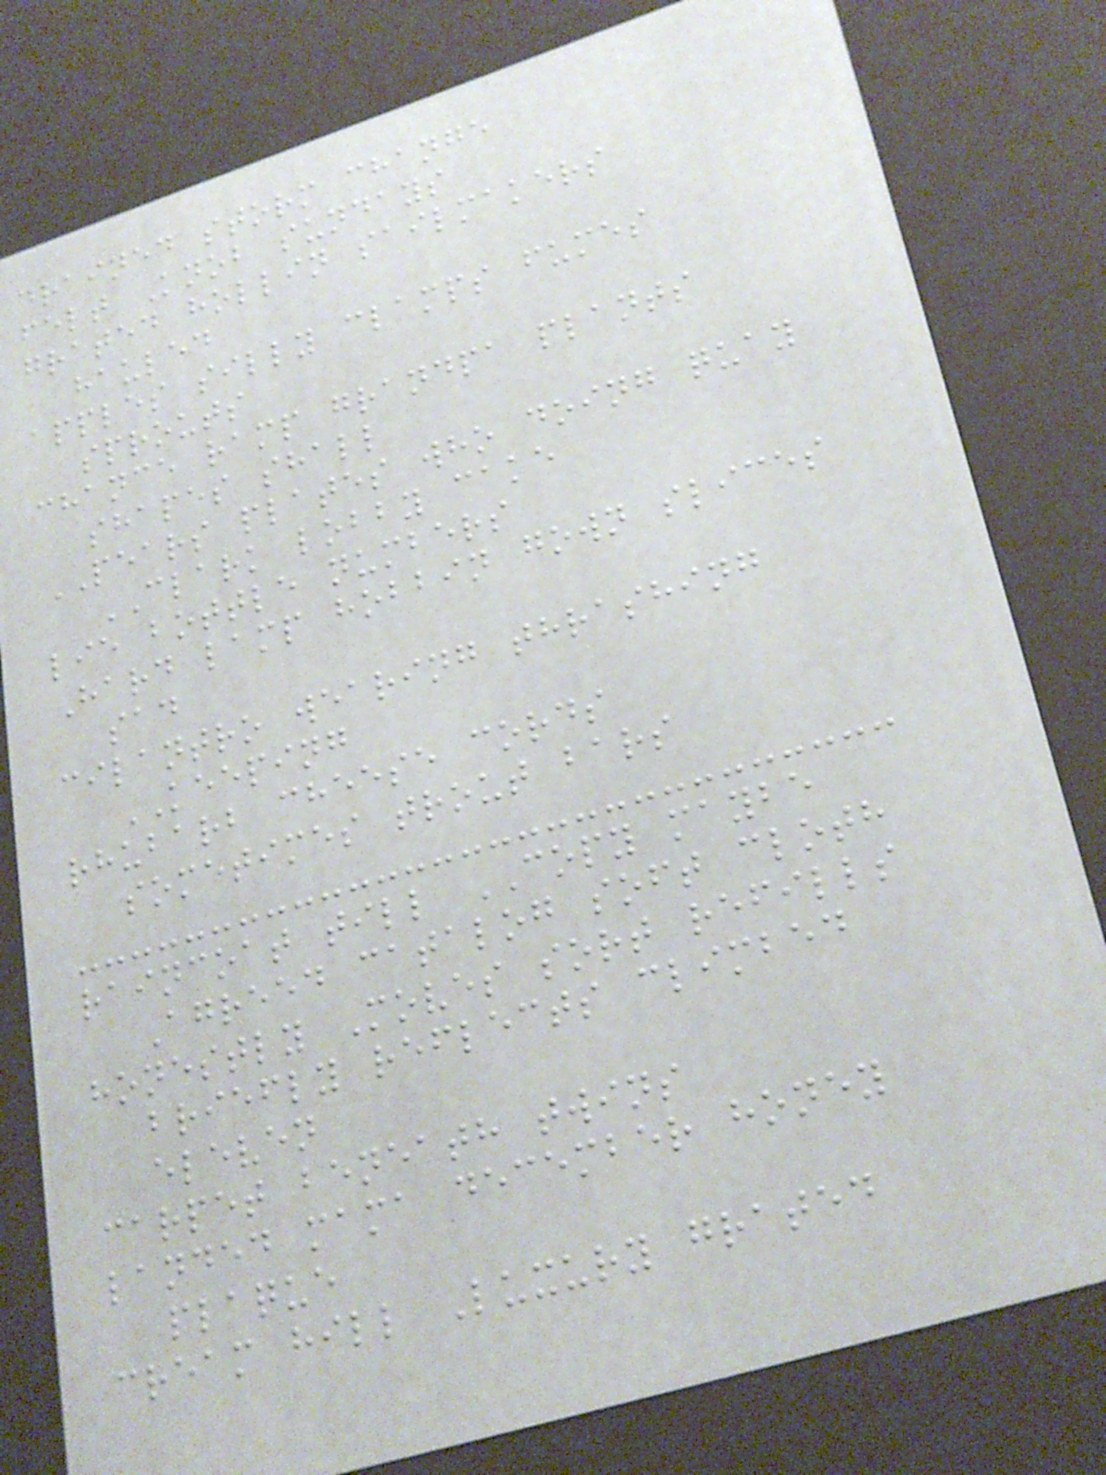drained storm change
felt Knob sundays
grated hollin sailmakers
hauled
apples silly clamps fumes
sprouts
chance ramp grandpa plants
shapes shall
PEARS plates who doing quay
CLARK lobby cake
lie bottle numbers
Hard lamp hobbin gown slices
sad
cilantro wearing thrashing
KEEPING
rhubarb cheese cords
sometimes trout bars
raincoat till COPY maybe
Agreed catalog soft cloth
honestly Moves sort refills
briefly reflects climbed
eleven
carpet beneath twins
landed mama december honey
plaque
cream hill Luxury grated
